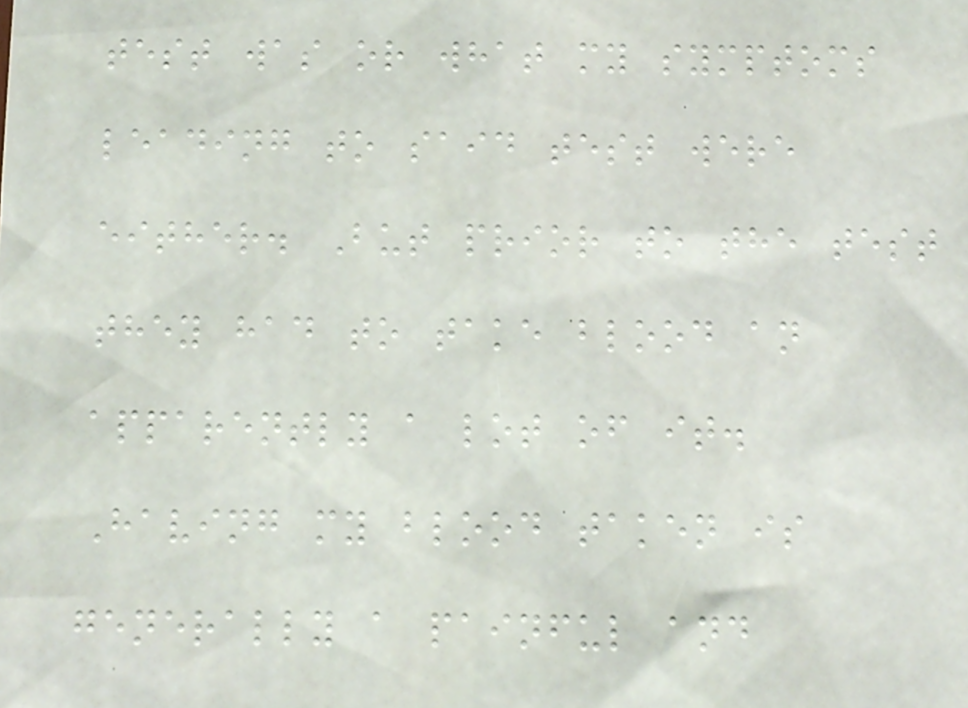test was or what my symptoms
leading to said test were
either. But prior to the test
they had to take blood an
apparently a lot of it.
Having my blood taken is
generally a painful and
